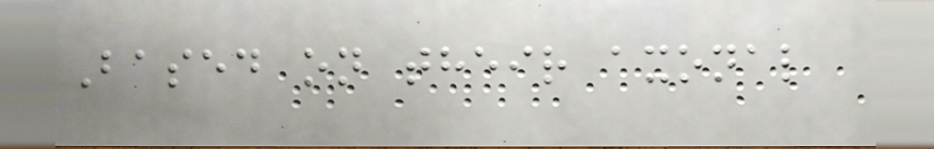Based on their axonal
